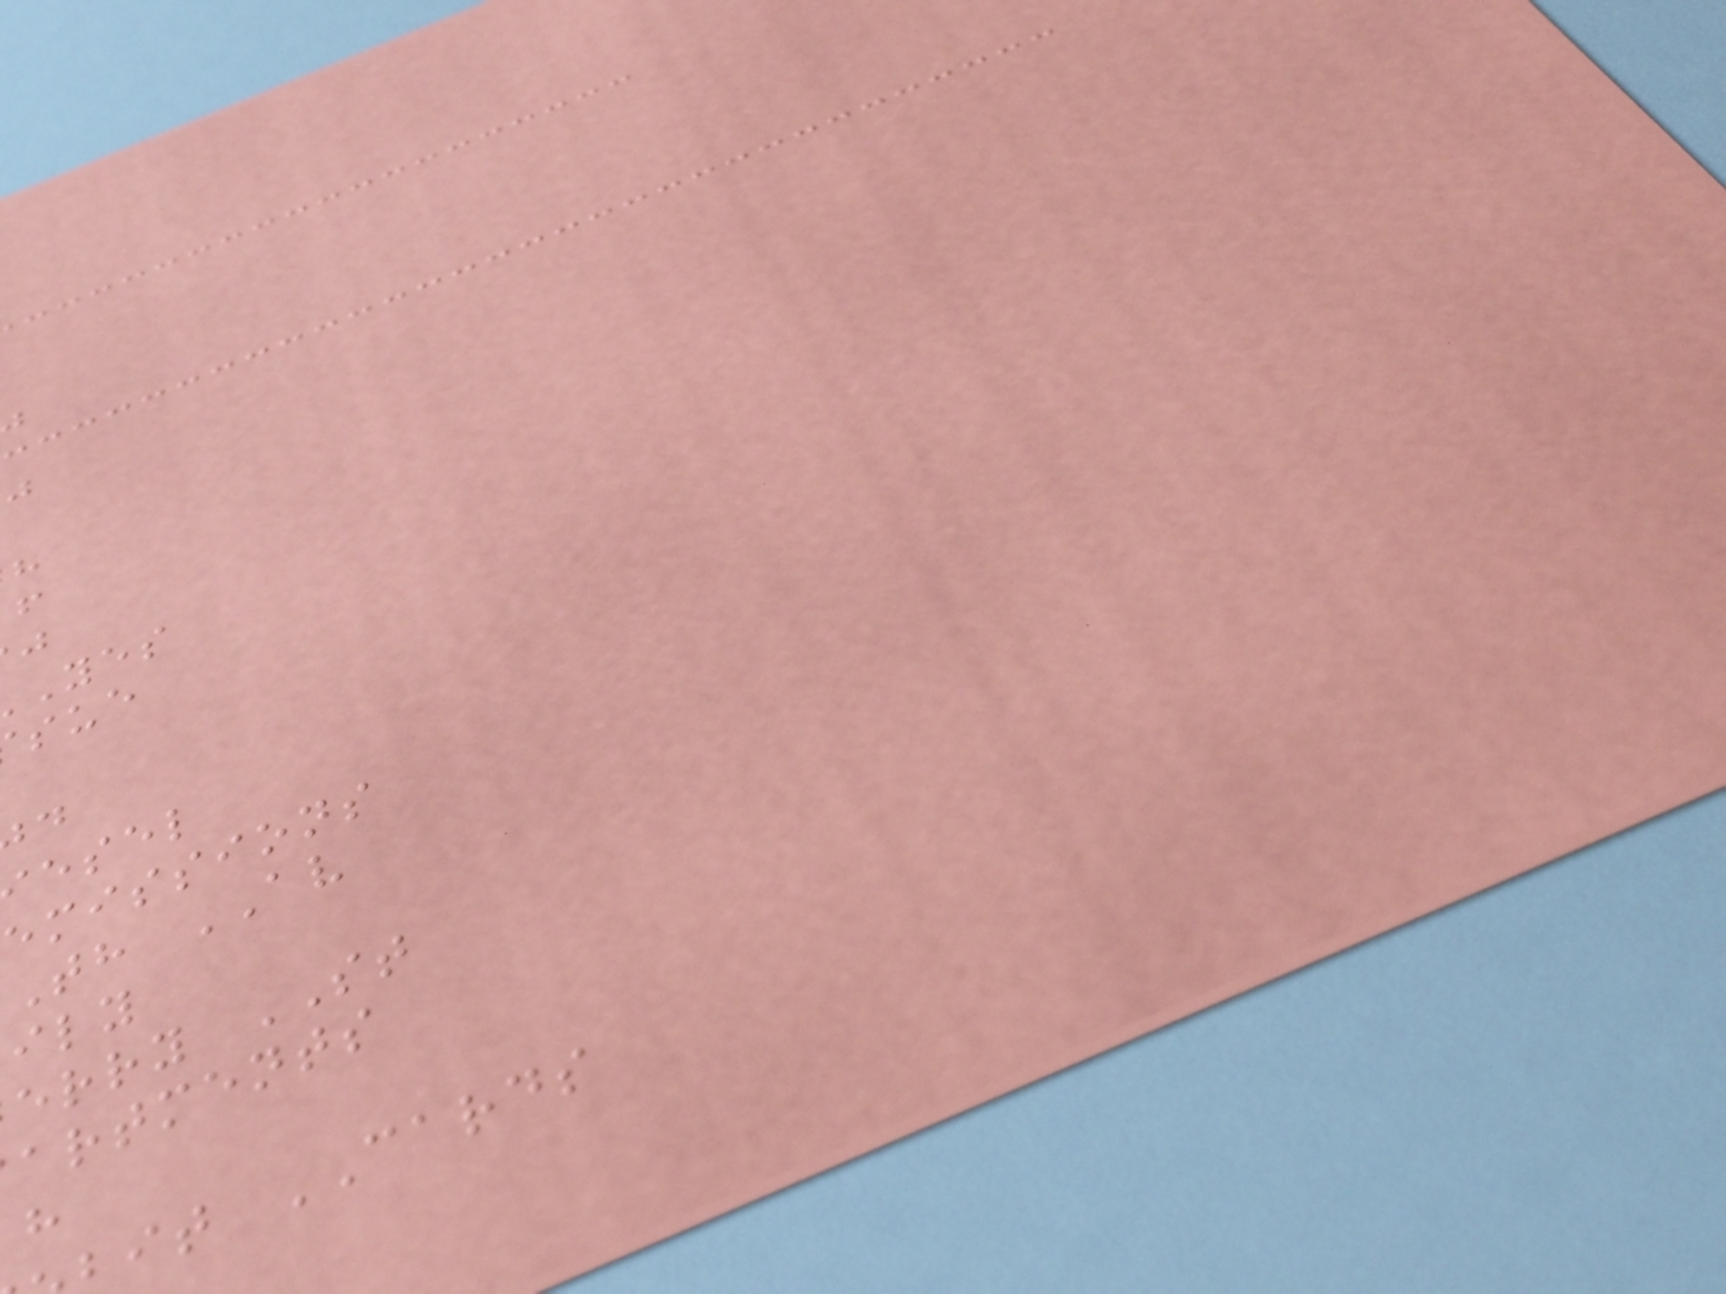esel
emissions
th AV
erry ST
artments
it CARDS
